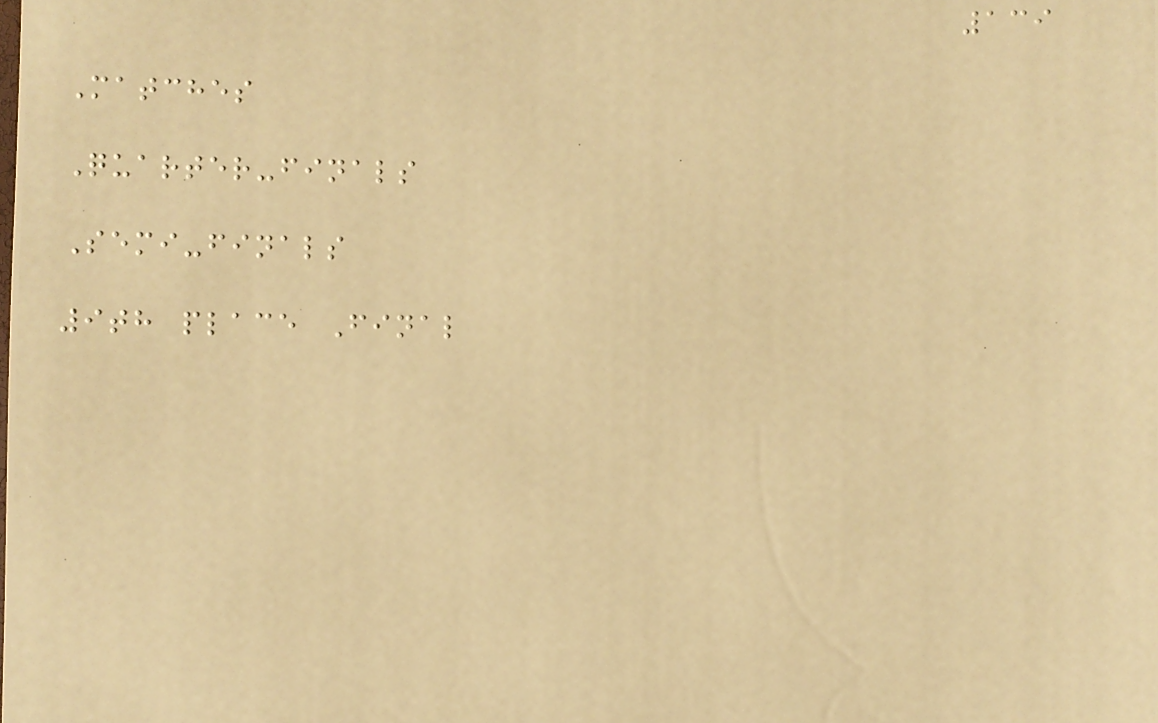139
Matches
Quarter-finals
Semi-finals
9th place Final
